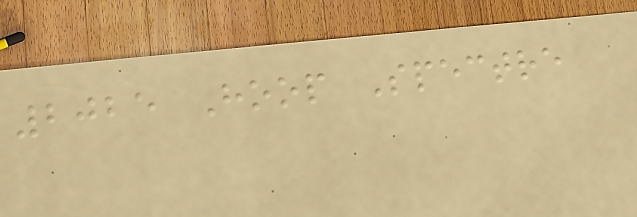2025 Hoop Spectre
